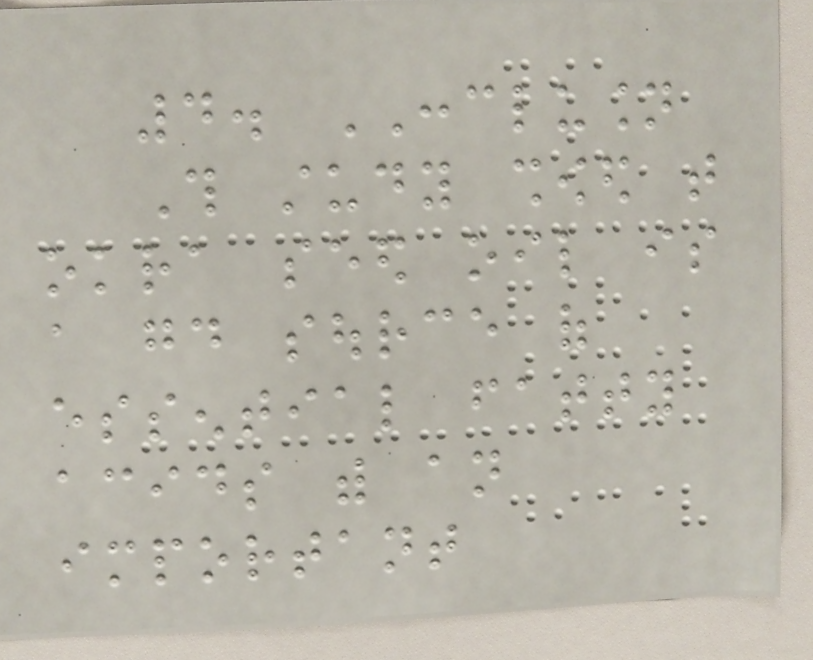4. CONCLUSION
This study showed that
okra seed oil is
a good source of
essential fatty
acids with an
important
